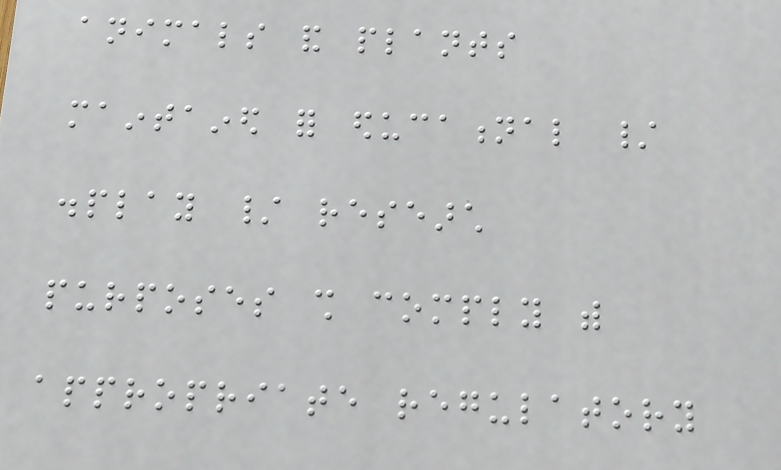animals and plants
maintained for educational /
display / research
purposes shall comply with
appropriate regulatory
